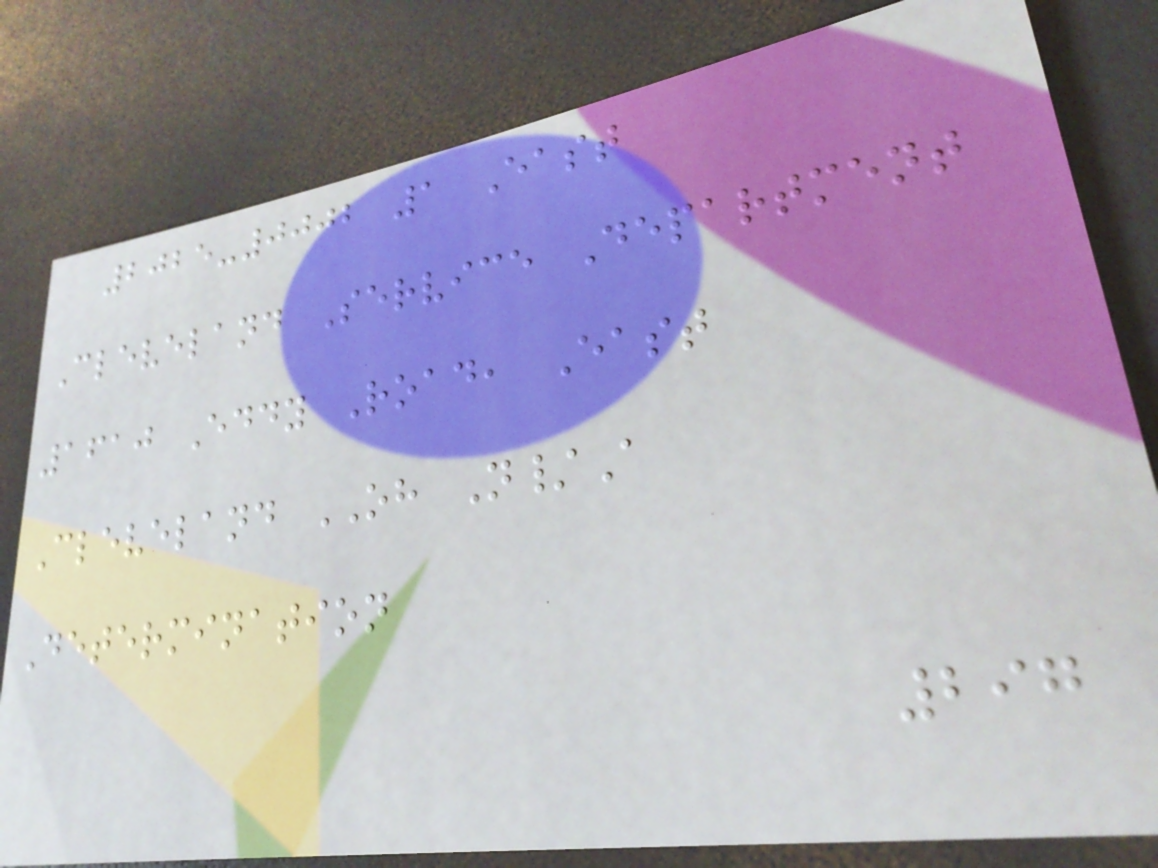2025-0002 1 East
Cleveland Service Department
1610 Eddy Road, East
Cleveland OH N/A
Determination
297
